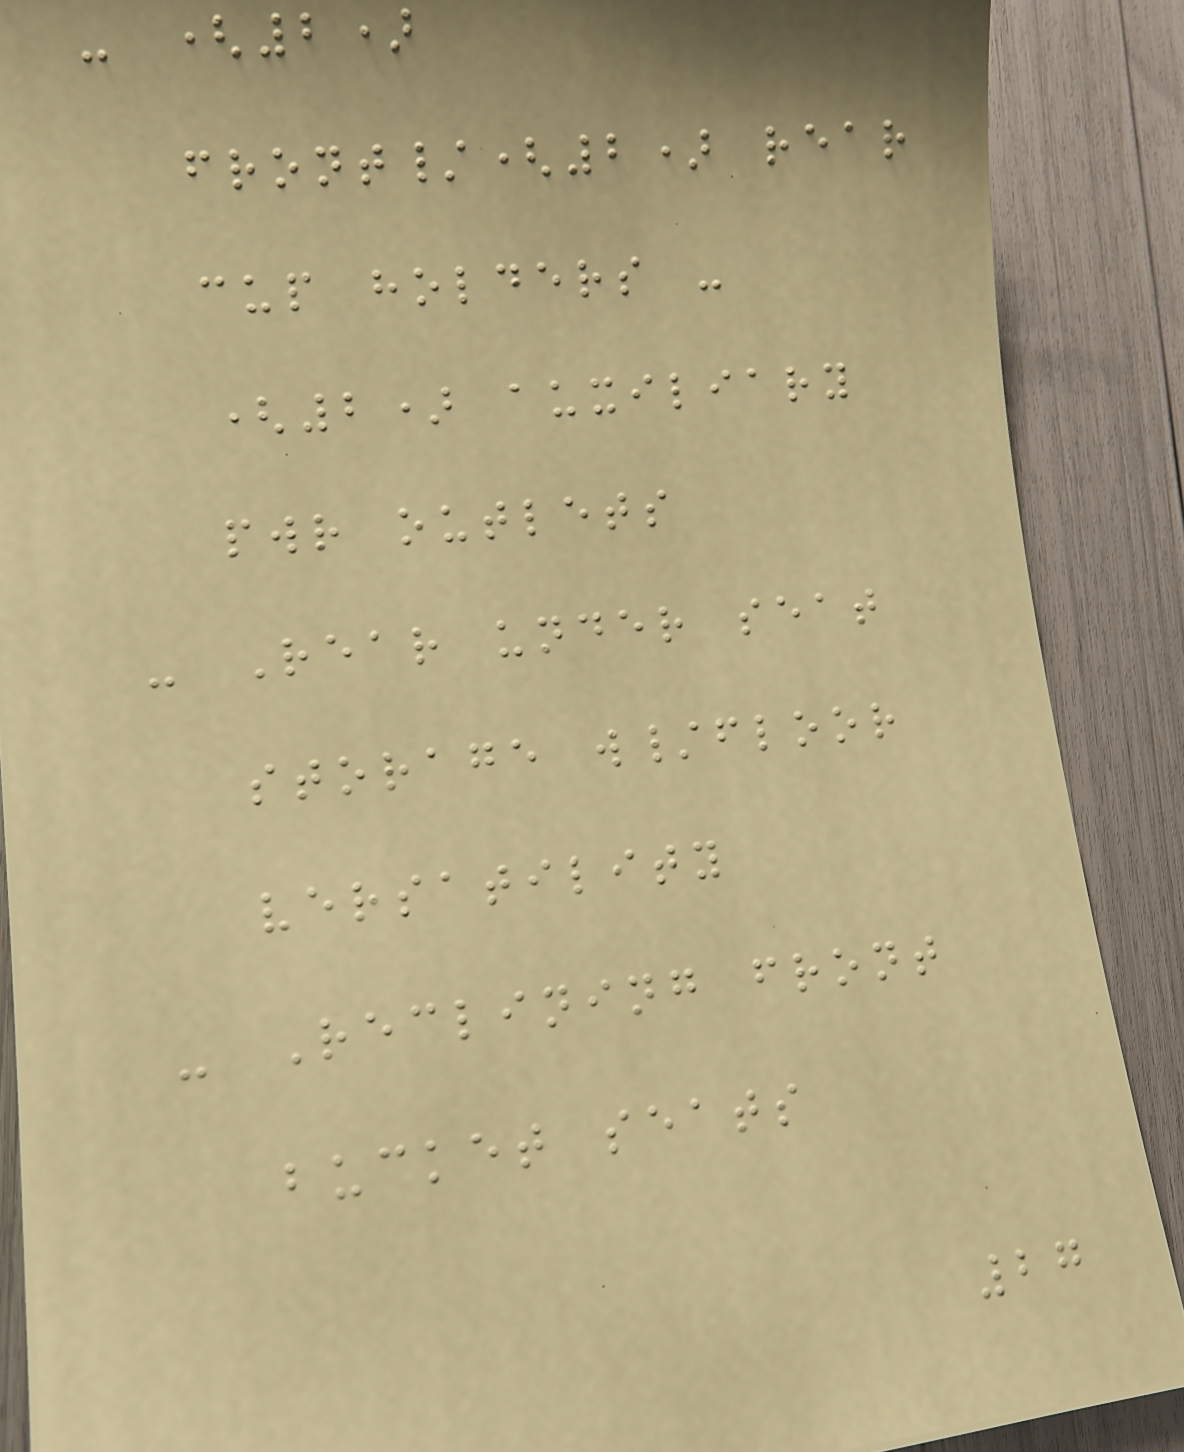- (2)
front/(2) rear
cup holders -
(2) auxiliary
pwr outlets
- Rear under seat
storage w/floor
versatility
- Reclining front
bucket seats
27
